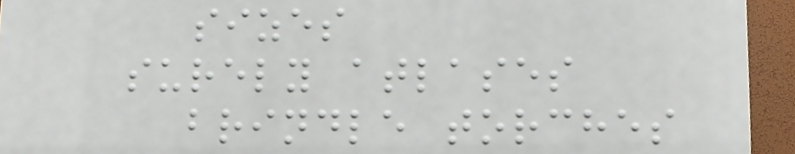sizes
surely atlases
brindle torches
